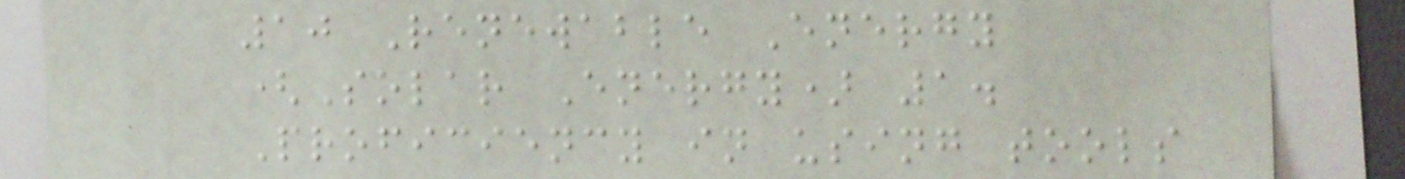10 Renewable Energy
(Solar Energy) 1.
Proficiency in using tools
